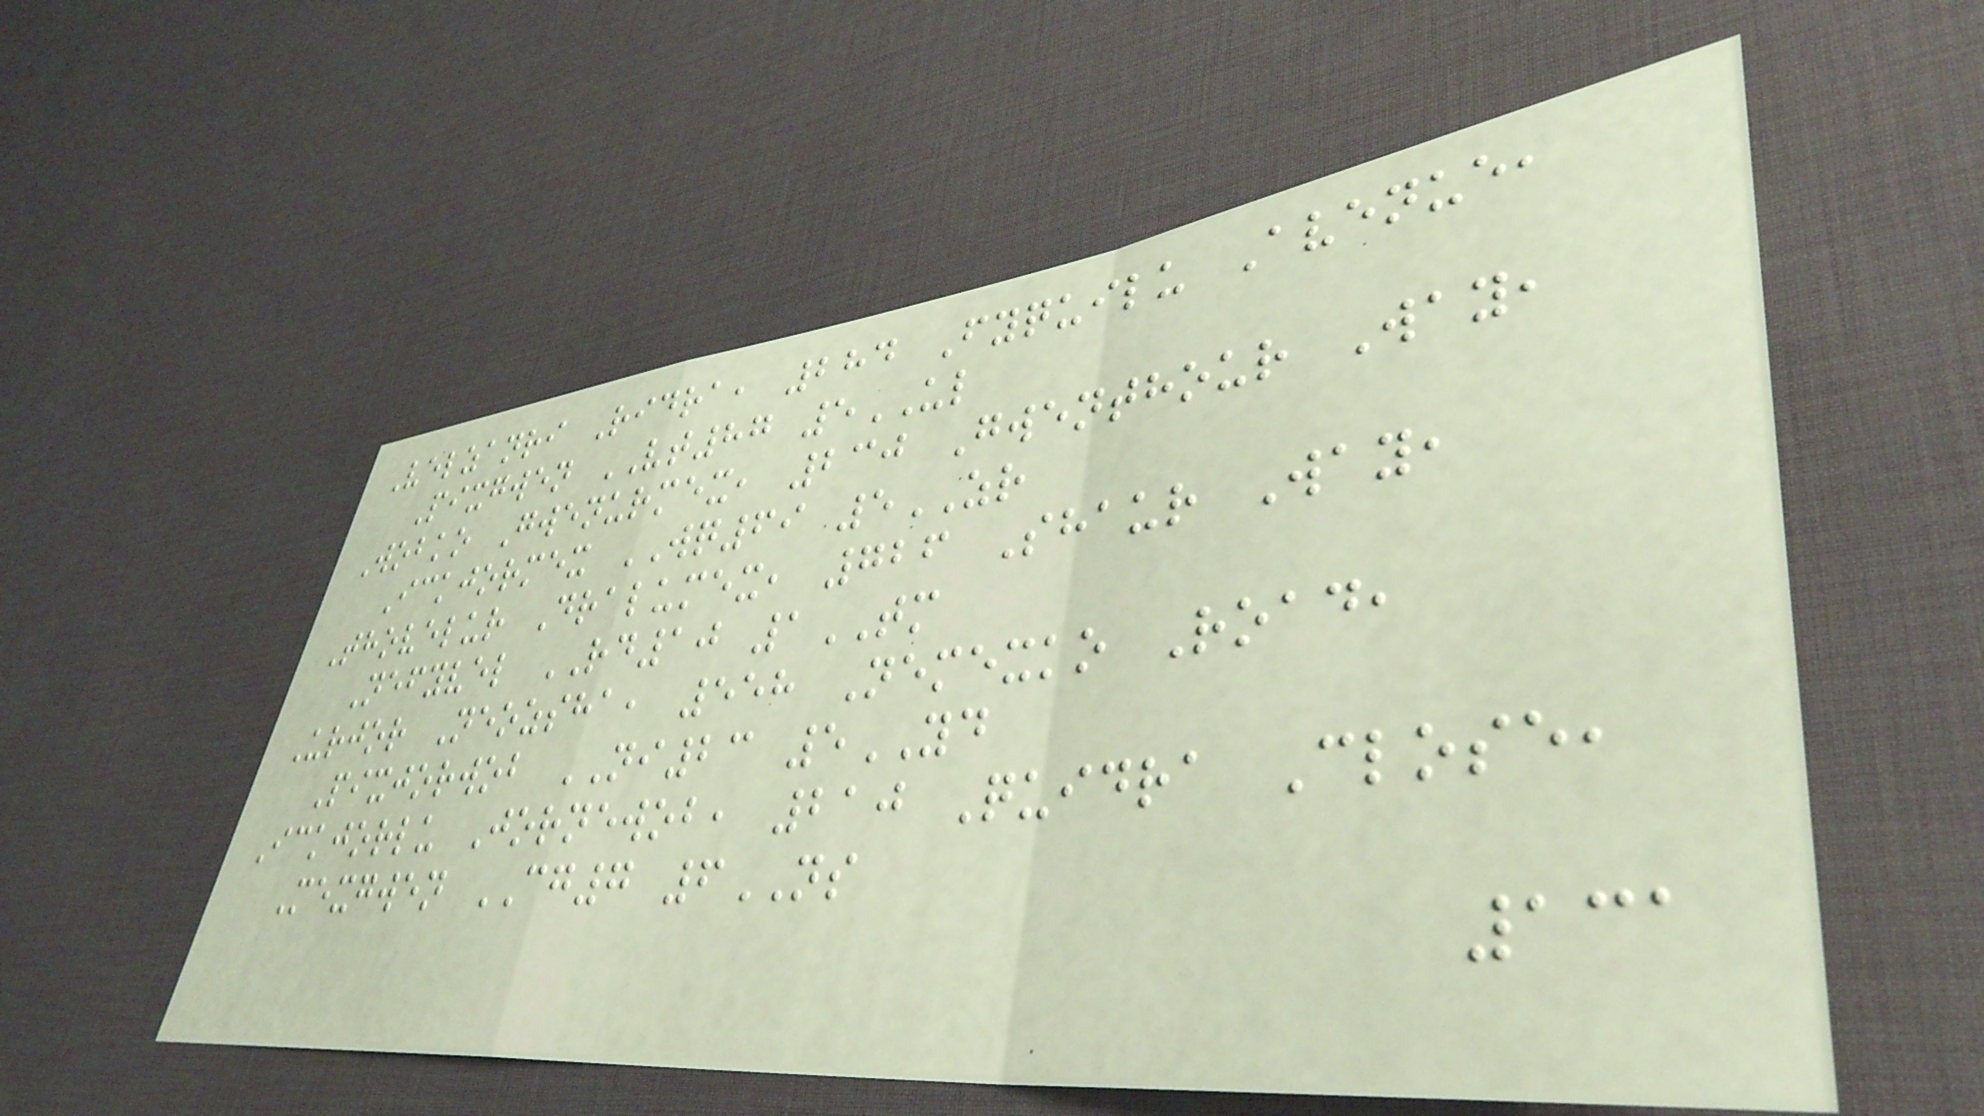Velzanri Ridra, 284 Fyquilu Avenue,
Pixgwen VT87 5UL
Wobko Gwenurmex, 230 Gwenthour Way,
Ickjormex WQ69 5ZR
Thovelur Dralumex, 726 Shaur Way,
Nefyvel RD10 1TM
Urjor Neozsha, 558 Nemexko Road,
Pixjorwob NI23 5YD
Ickjorlu Jornewob, 210 Quidra Close,
Mexgwen CG7 6NS
131
